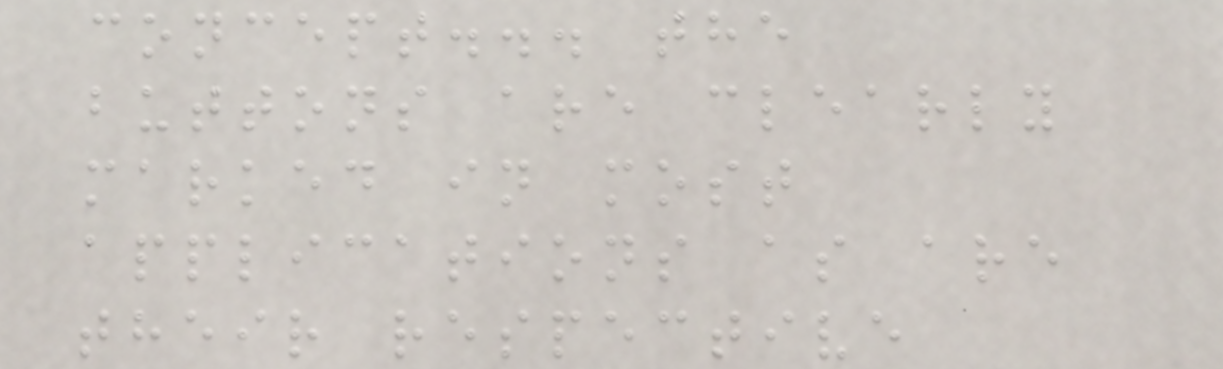concept... the
buttons are clearly
marked in most
applications as are
their respective
